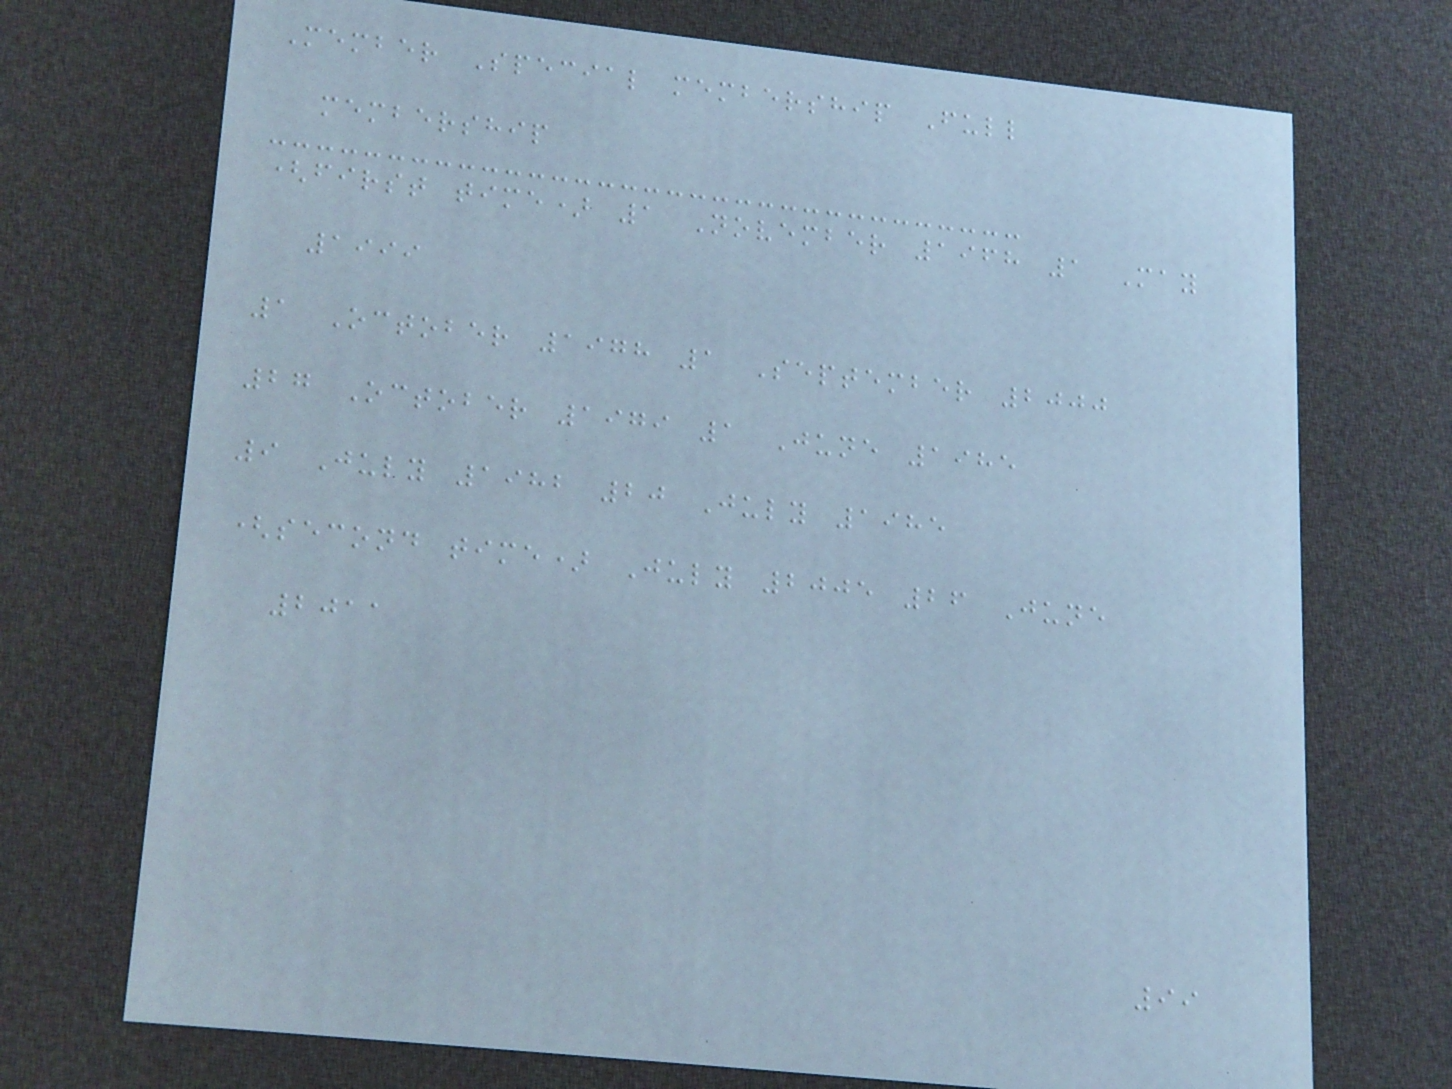Member Special membership Full
membership
(first time) 1 November 1968 1 May
1999
1 October 1978 1 September 2000
27 October 1979 1 June 1985
9 July 1982 20 July 1985
(second time) July 2005 26 June
2011
99
